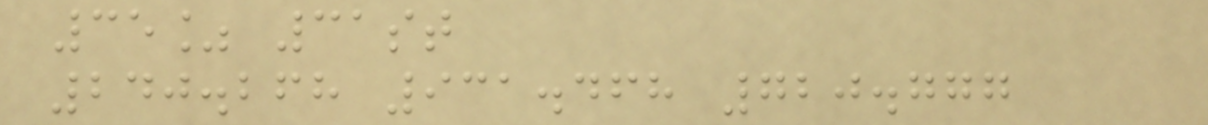35% 31st
240.268 931.468 720.777
